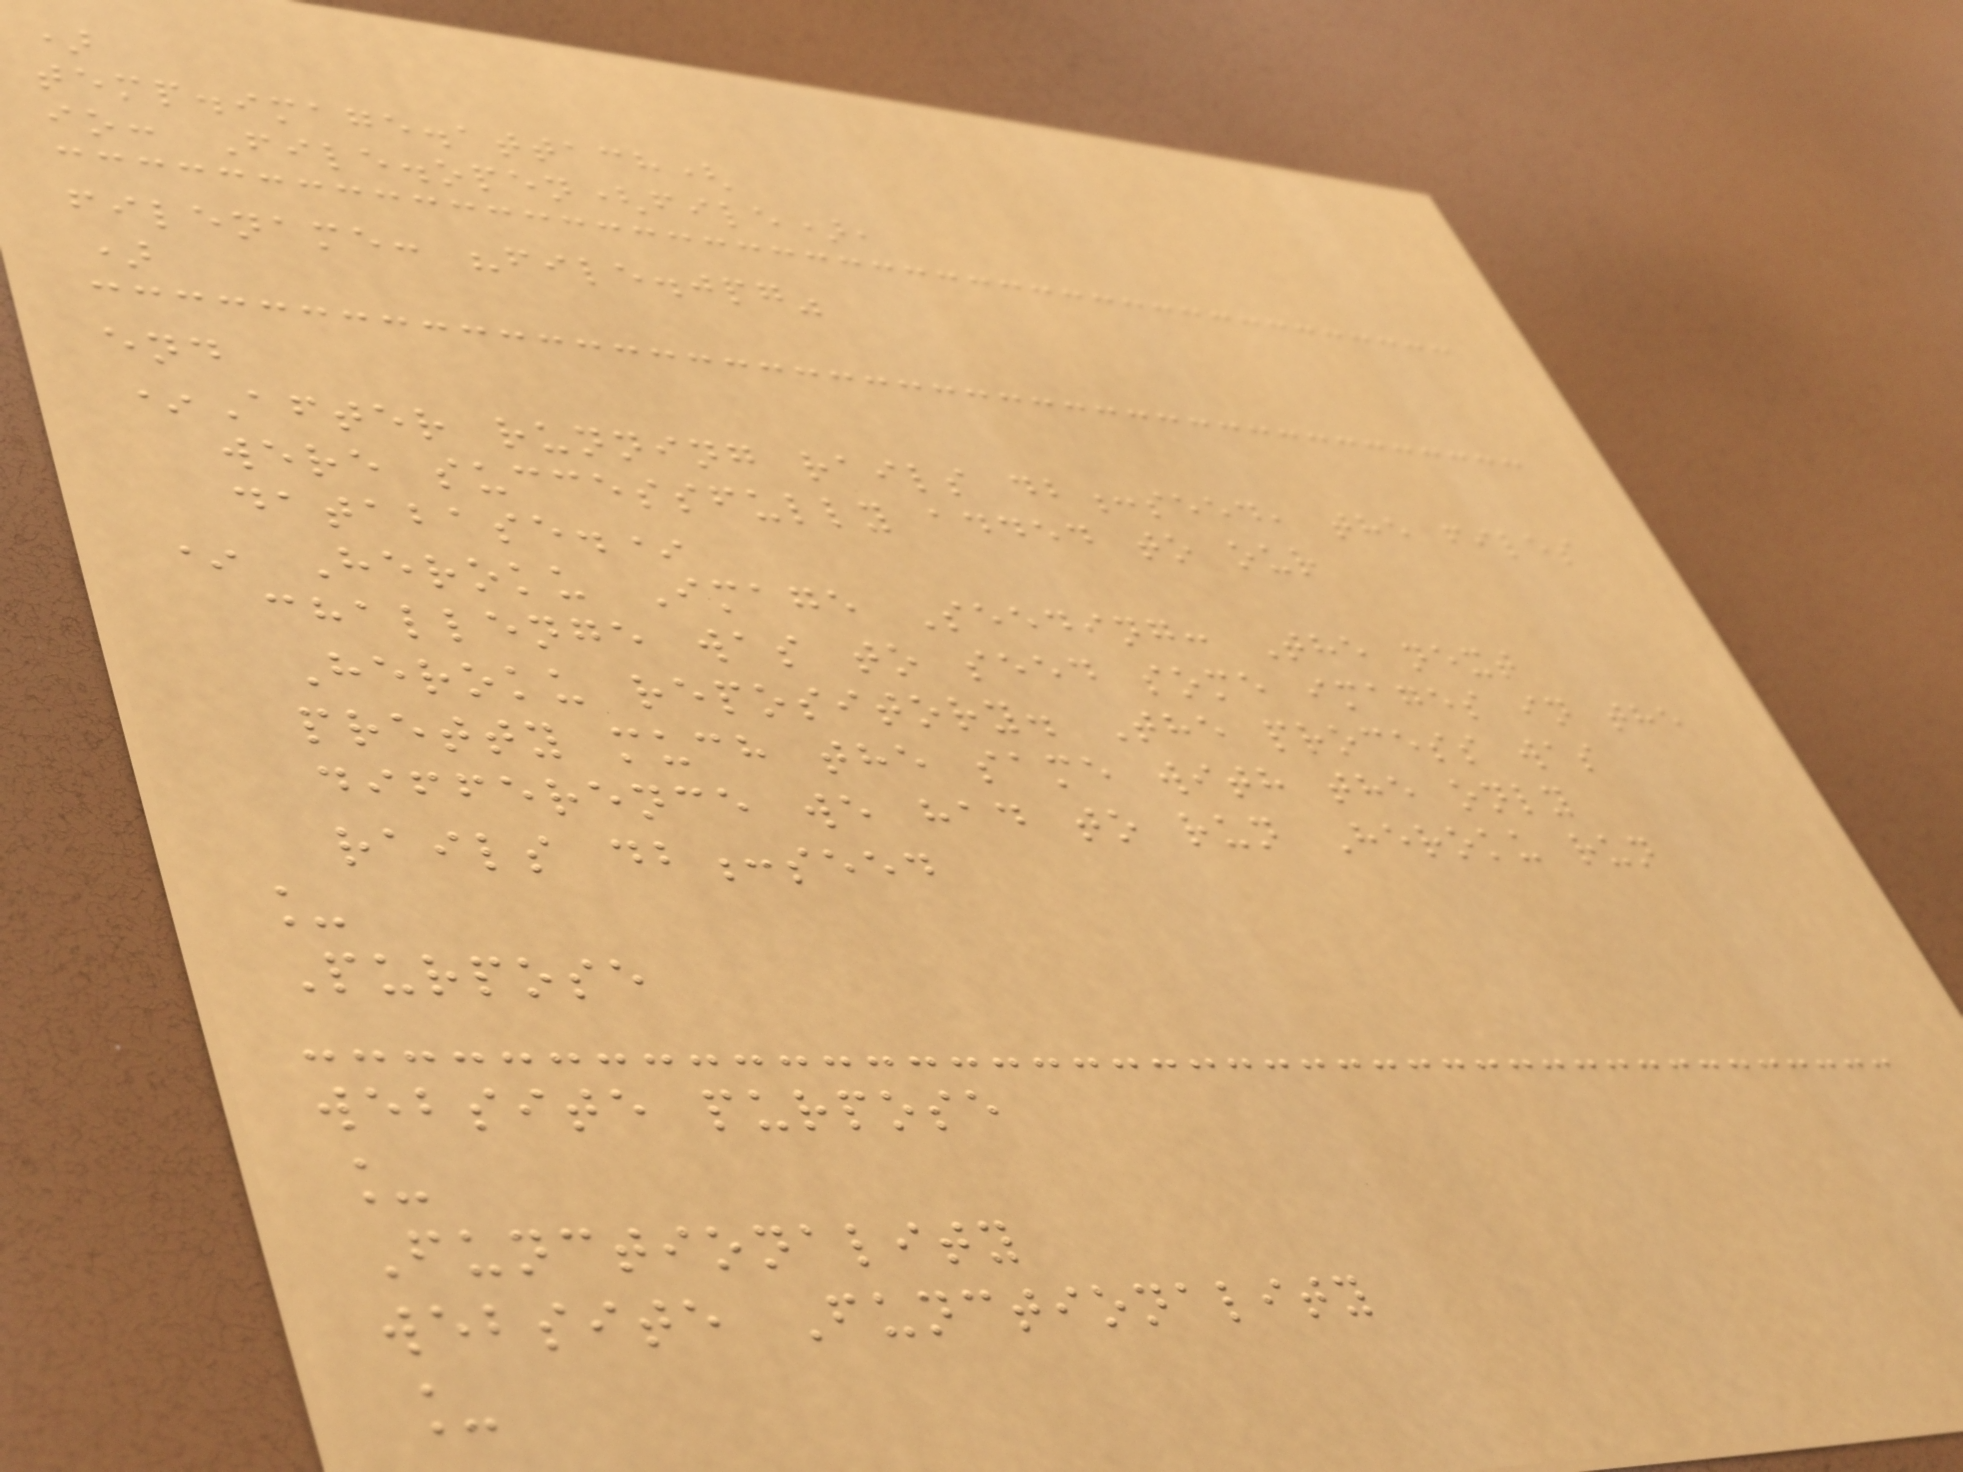)
temp.image.attach(
io: File.open(file),
filename: "file.jpg"
)
end
*After running rails db:seed, the files
were successfully added to our
database.*
* Heroku Image Seeding: The next
challenge was to seed some images in the
Heroku repository. The process was
pretty much the same with the only
difference we had to run Heroku run
rails db:seed
_
Purpose
website purpose
_
Functionality
website Functionality
_
